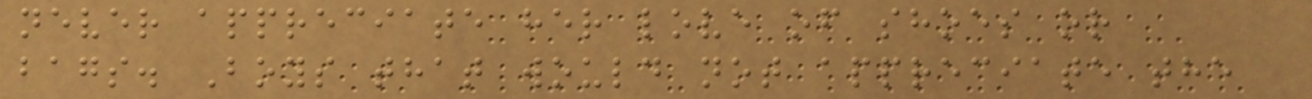never appreciate her love of shoes or
bags. Boys that would not appreciate the
